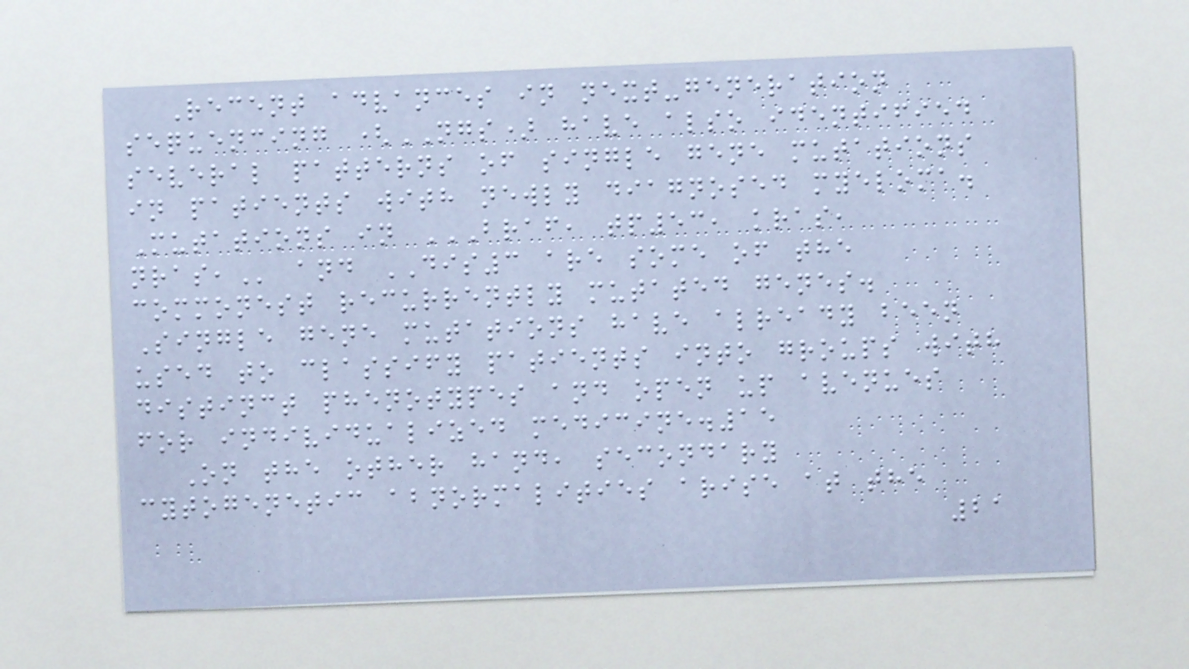Recent advances in next-generation
sequencing (NGS) have also identified
several patterns of single gene mutations
in patients with newly diagnosed myeloma.
Mutations in BRAF, TP53, KRAS,
NRAS, and DIS3 are some of the
commonest recurrently mutated genes.
Single gene mutations have already been
used to classify patients into groups with
distinct phenotypes and open up avenues
for individualized medicine.15
On the other hand, secondary
cytogenetic abnormalities arise at the
21
